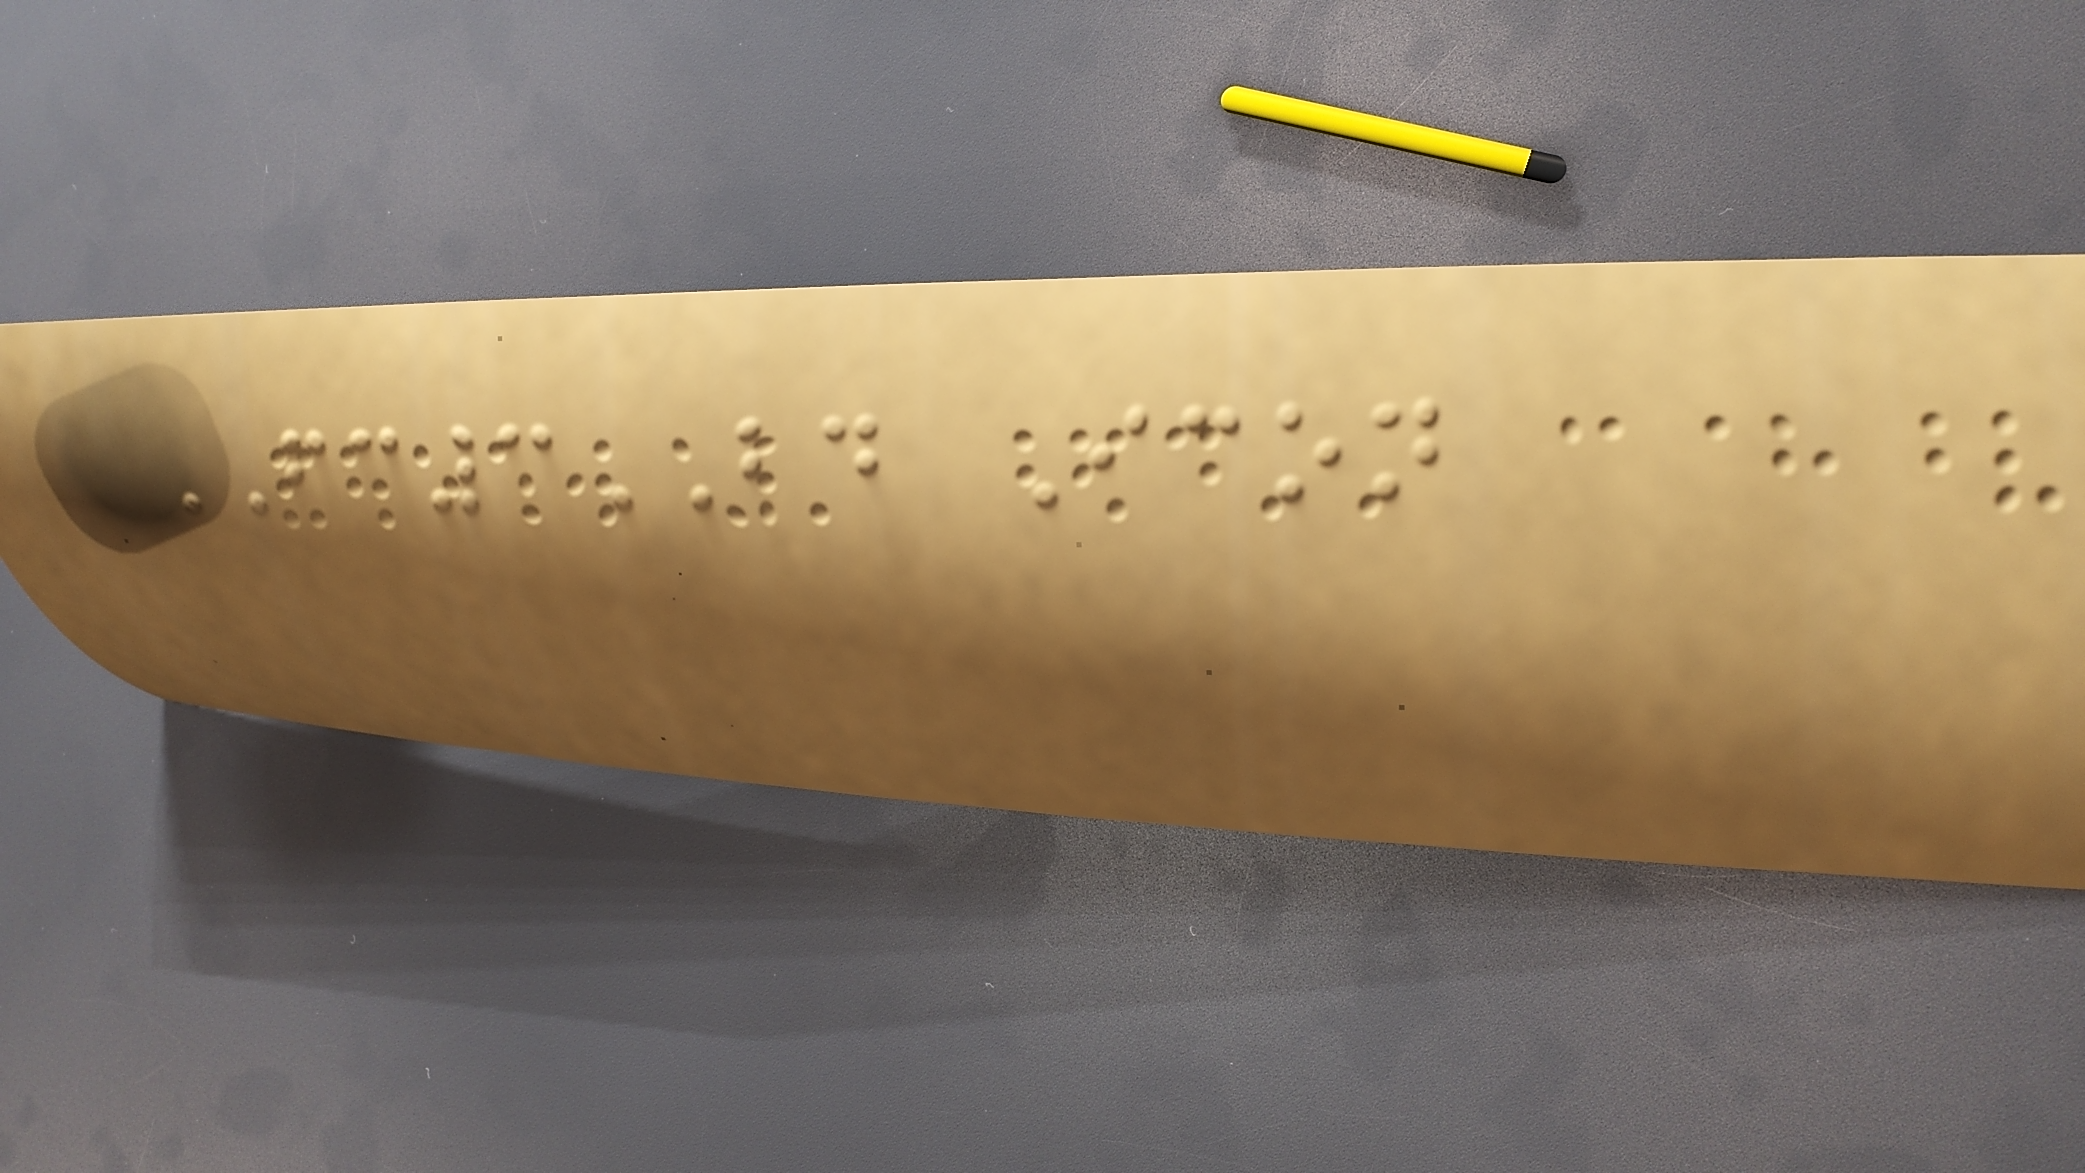FC3BD Icon
